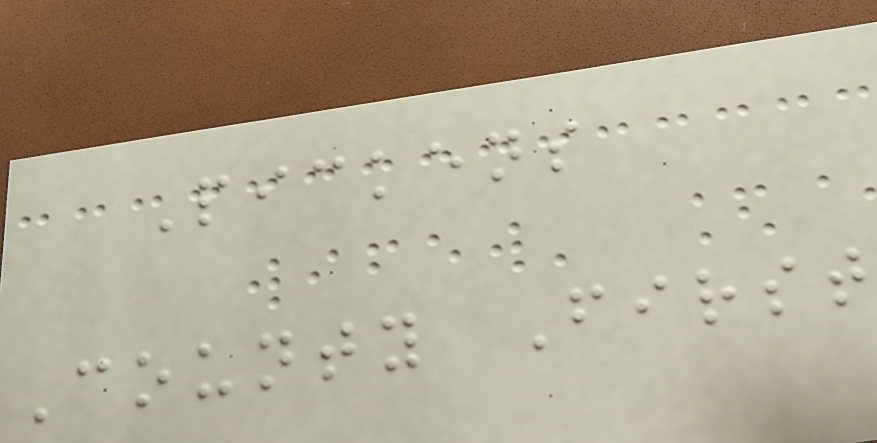Pickens
County First
